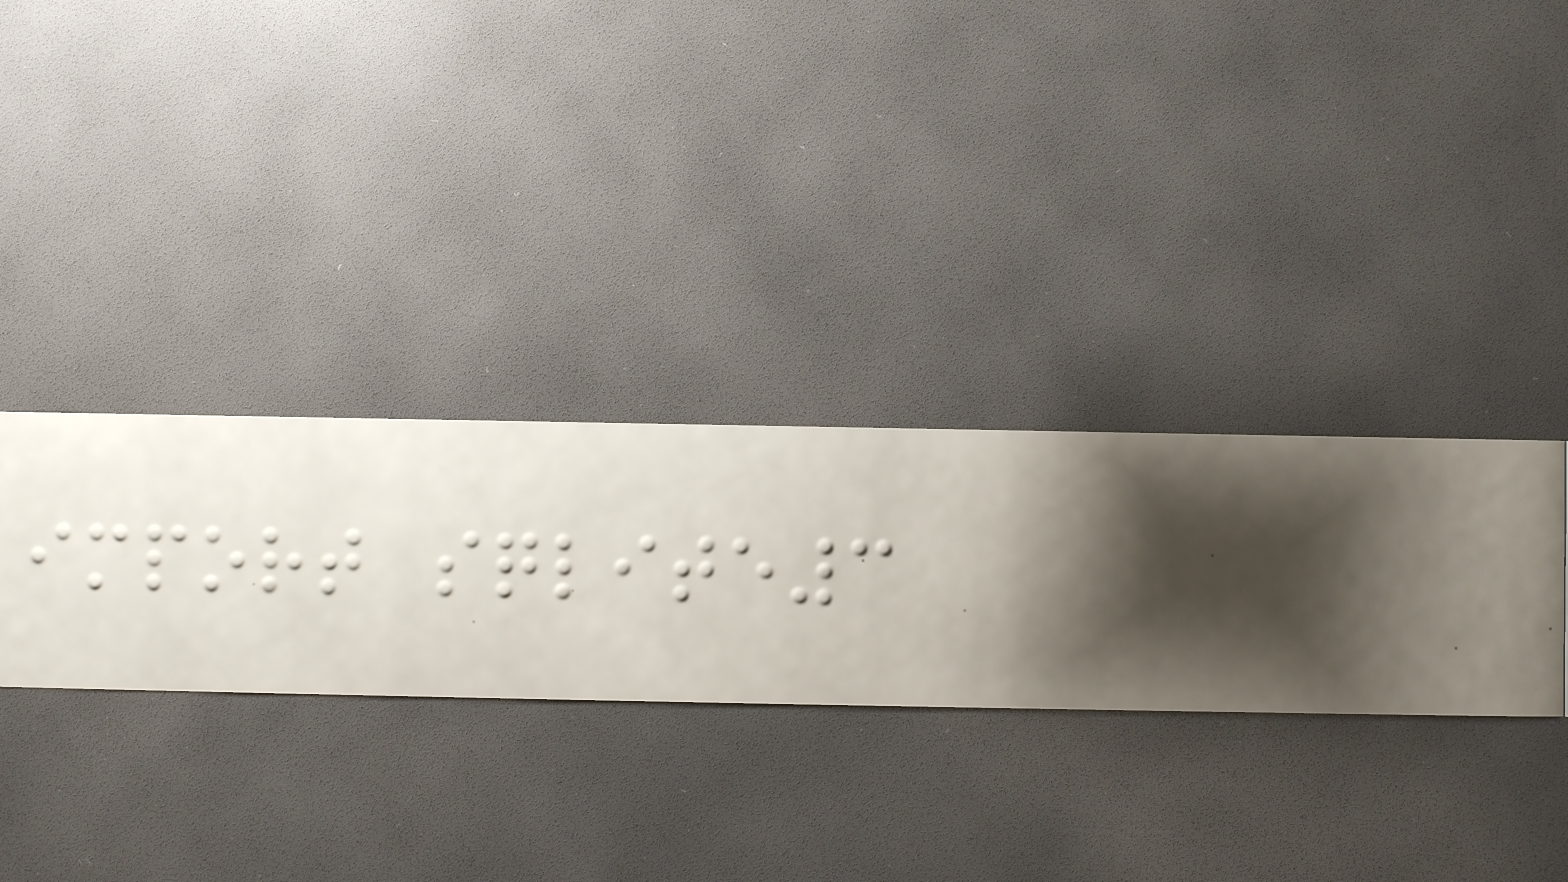import sqlite3
